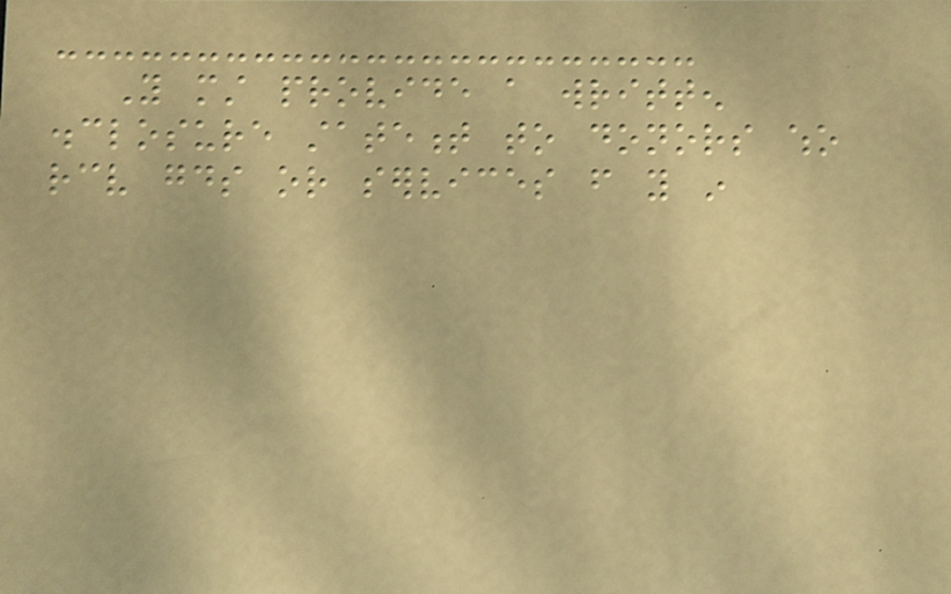You must provide a written
disclosure statement to donors who
receive goods or services from you in
